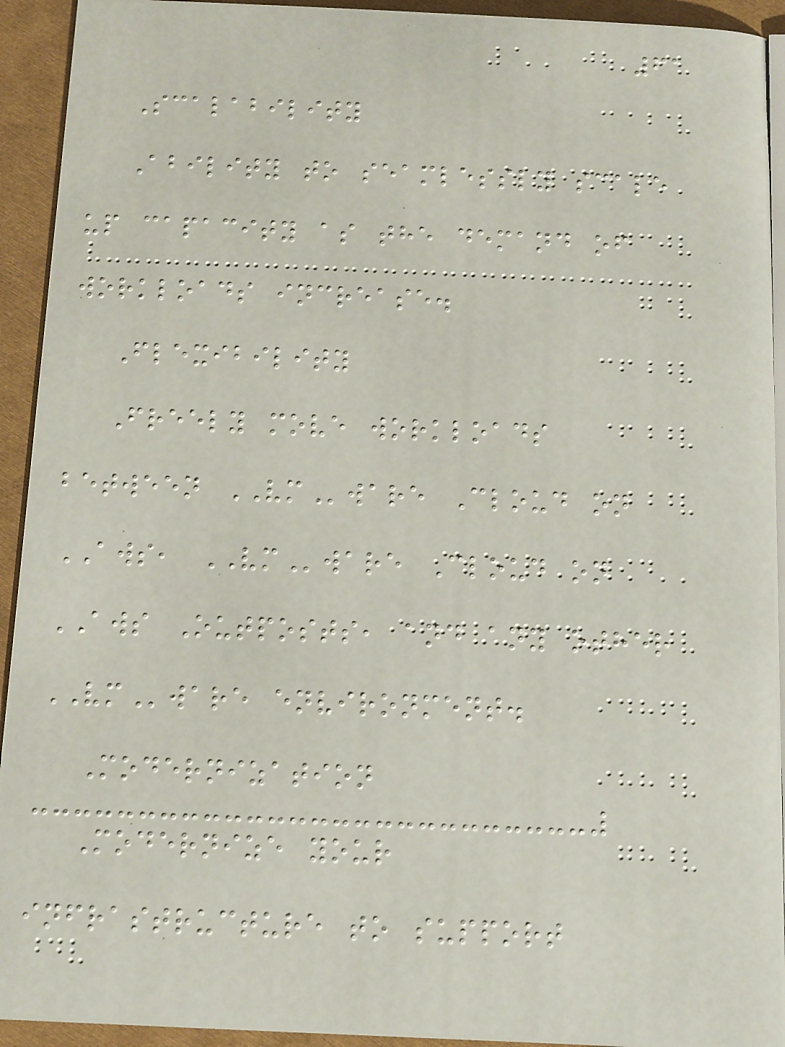61
Scalability
Ability to seamlessly scale
up capacity as the demand of
workloads increase.
Flexibility
Freely move workloads
between VMware Cloud on
AWS, VMware Cloud on
AWS Outposts, and any other
VMware environment.
Modernization
Modernize your
infrastructure to support
